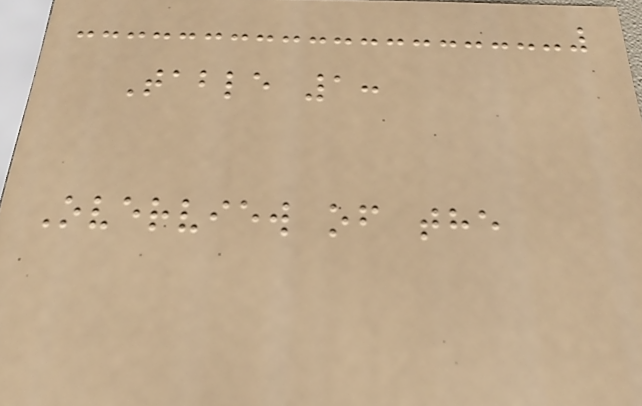Table 1:
Overview of the
